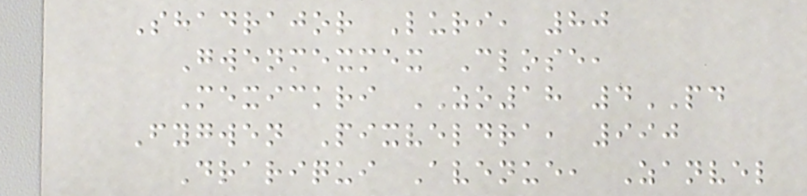Shadrajor Luri, 80
Gwenmexmex Close,
Mexickri ZO18 4PD
Fygwen Pixveldra, 990
Drariqui Avenue, Zanvel
